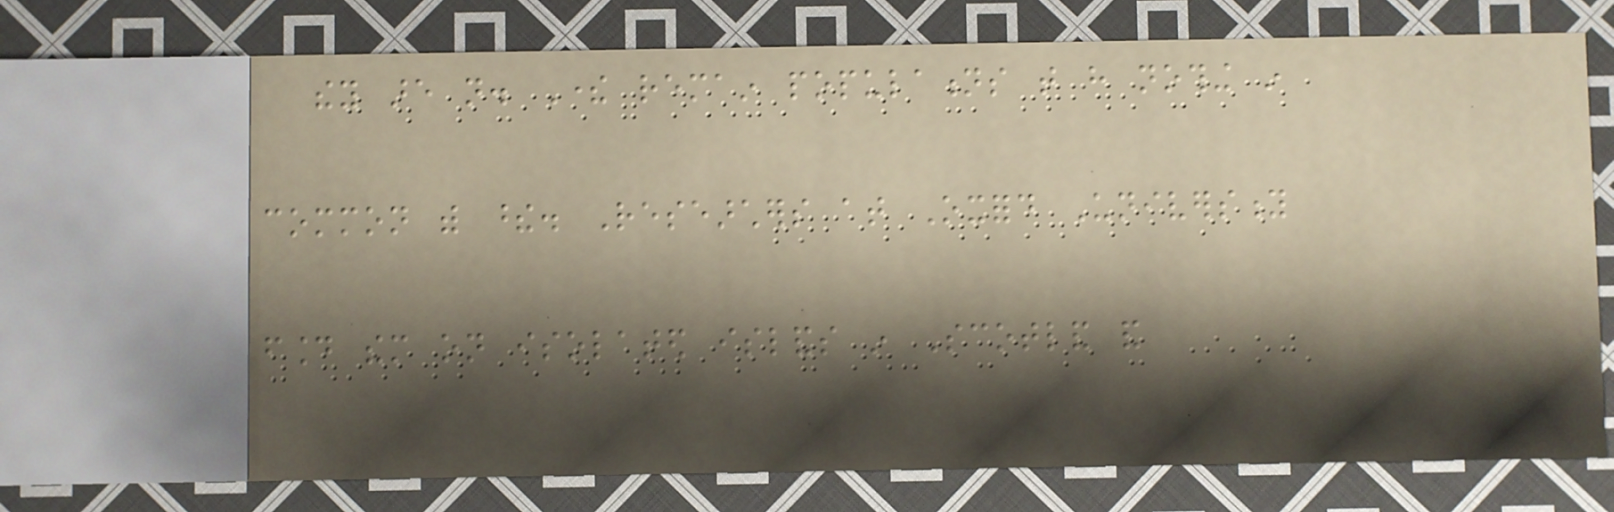they are not. There remain populations that have nothing in
common with these. Researchers at Oxford University
found them on isolated islands in Scotland and
